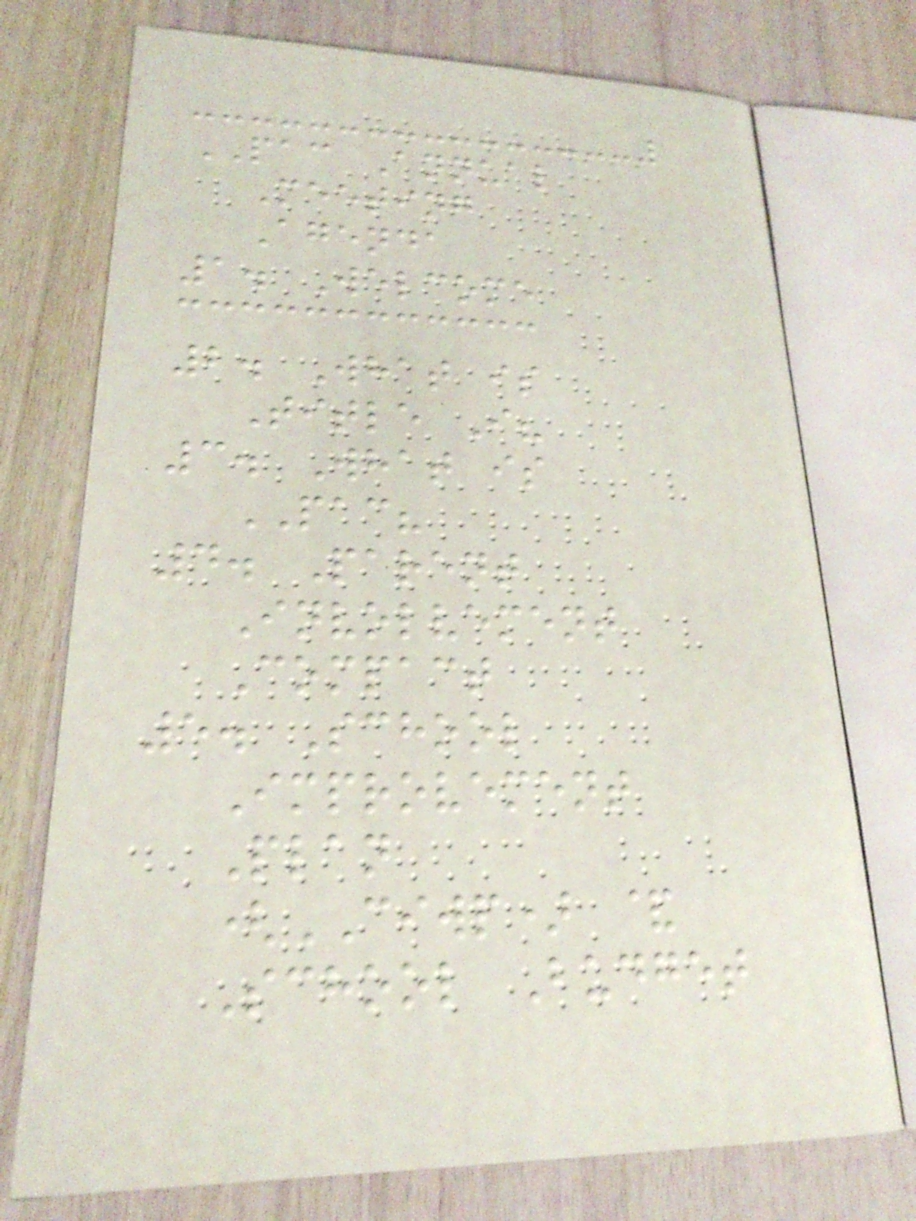PAC Annual
Meeting
Agenda
1. Welcome
2. What is
Title I?
3. What is
PAC?
4. Parent
Involvement
Compact
5. School
Improvement
Plan
(CIWP) &
School Budget
